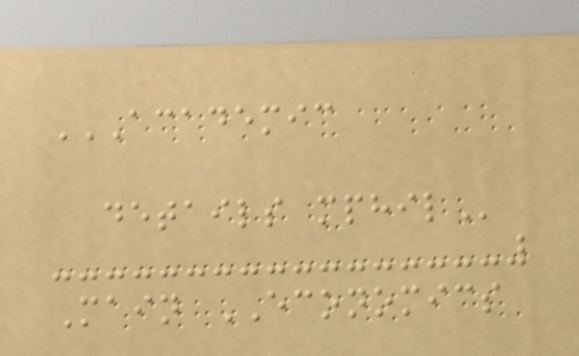ACADEMIC
DETAILS MPHIL
Main ECONOMICS
